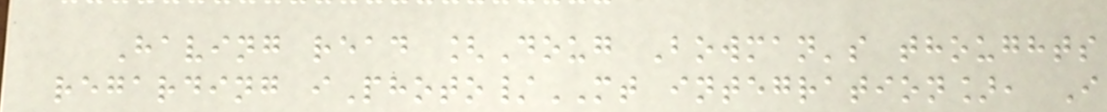Having read [Doug Bowman's thoughts
regarding iPhoto/MT integration], I
